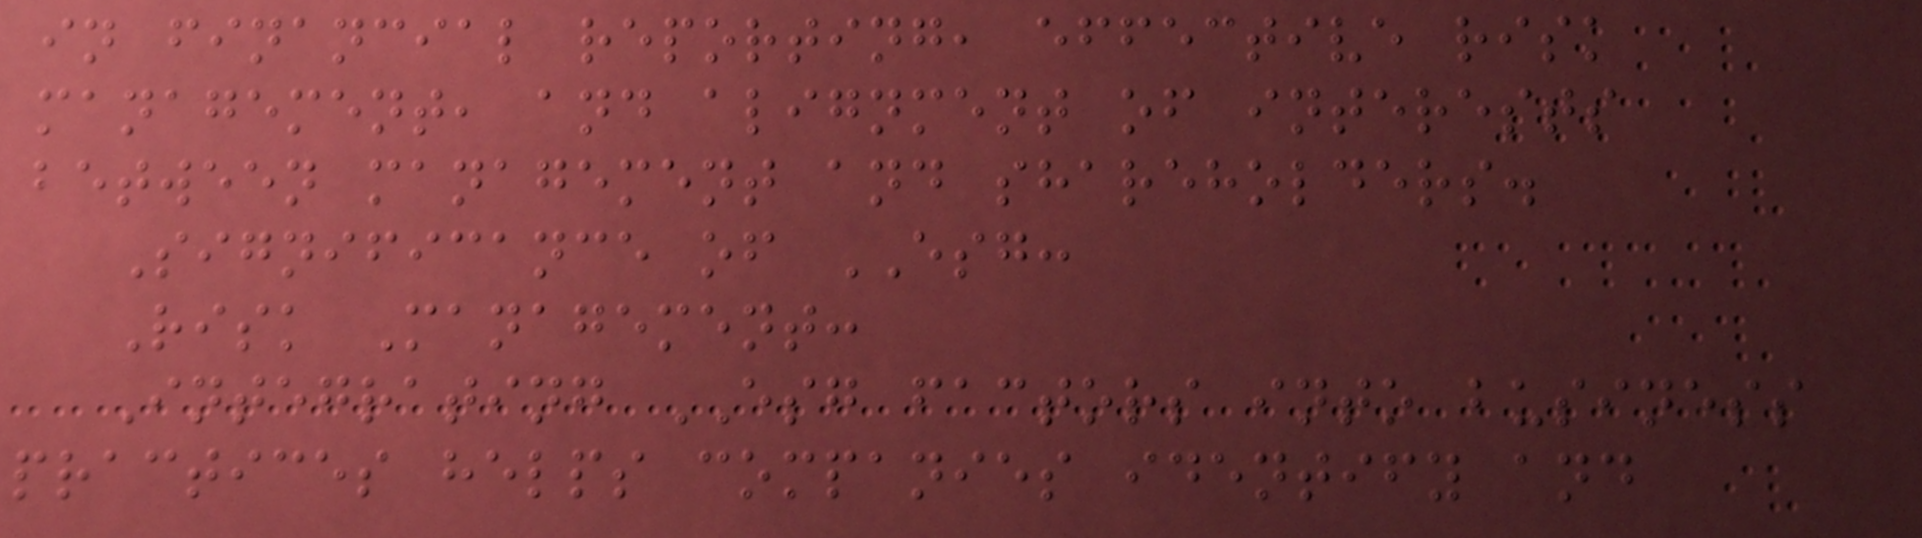in financial reporting, effective risk
management, and alignment of interests
between management and shareholders.
Significance of ESG:
Risk Management:
Integrating ESG factors into business
practices helps companies identify and
